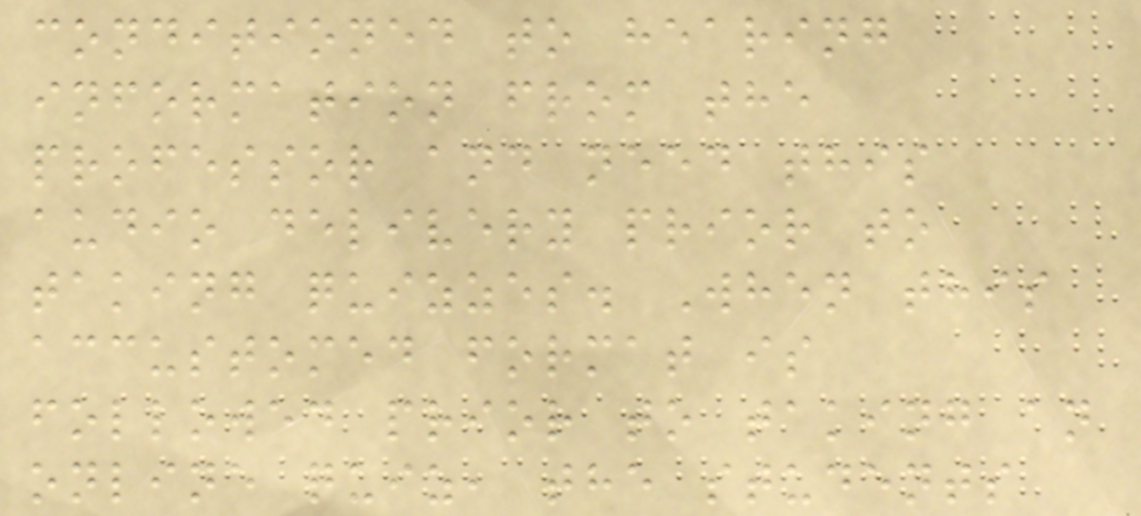conditioned to hearing
information from the
professor and need this
audio delivery prior to
taking quizzes. When this
accustomed format is
followed prior to taking an
online quiz, the students
